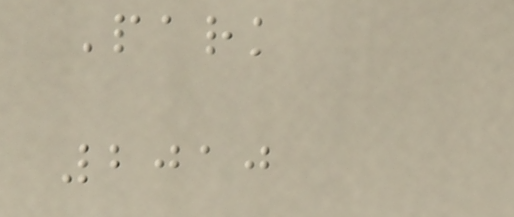Park
2010
